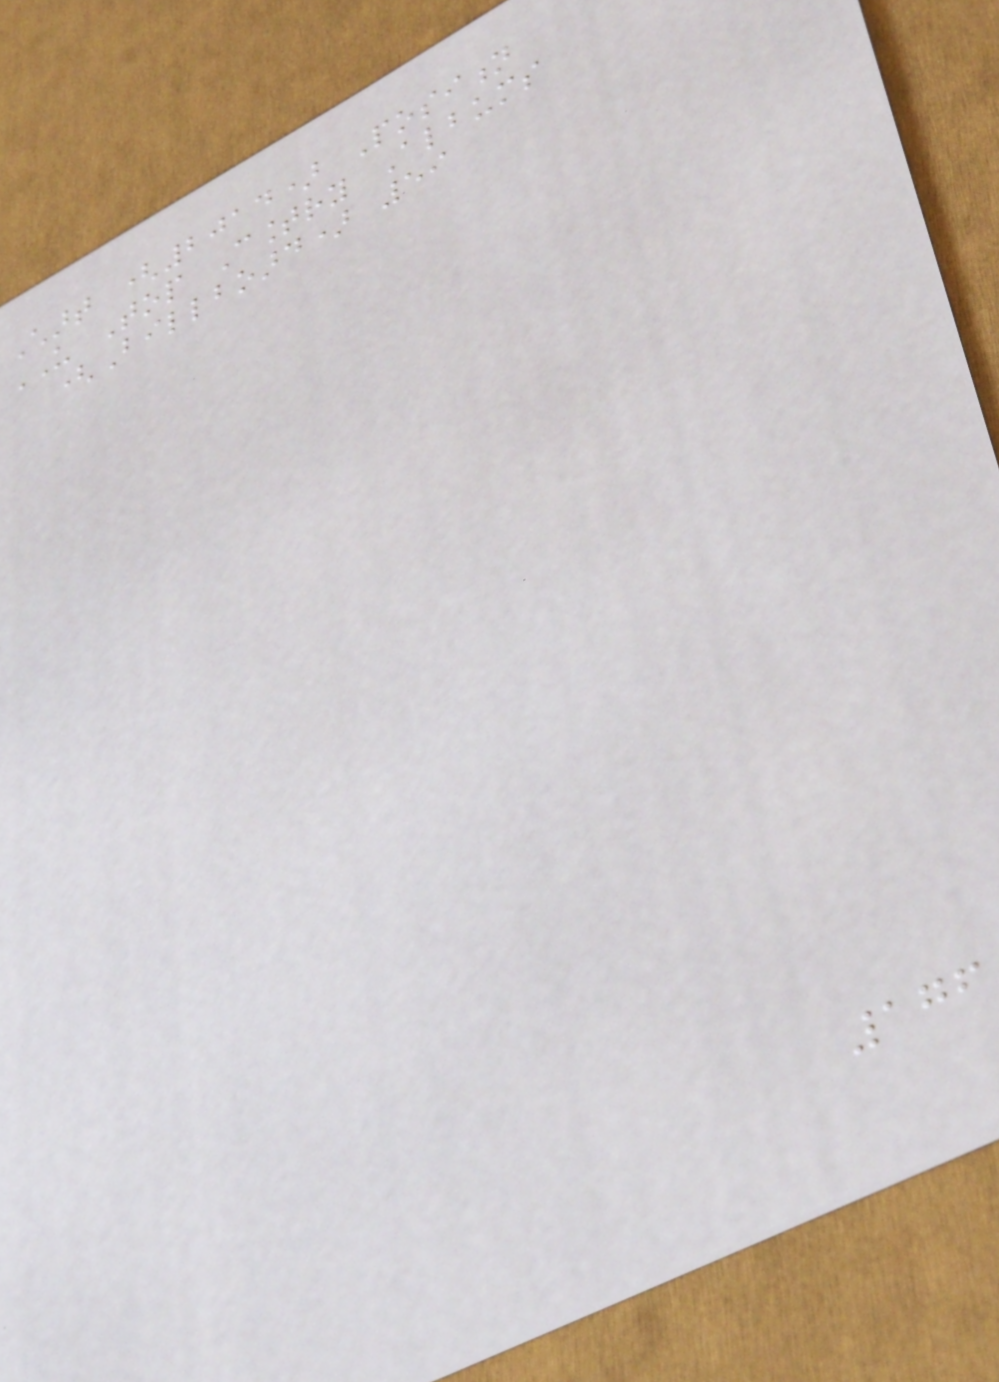Chart (2014) Position
US Top Country Albums
(Billboard) 59
176
